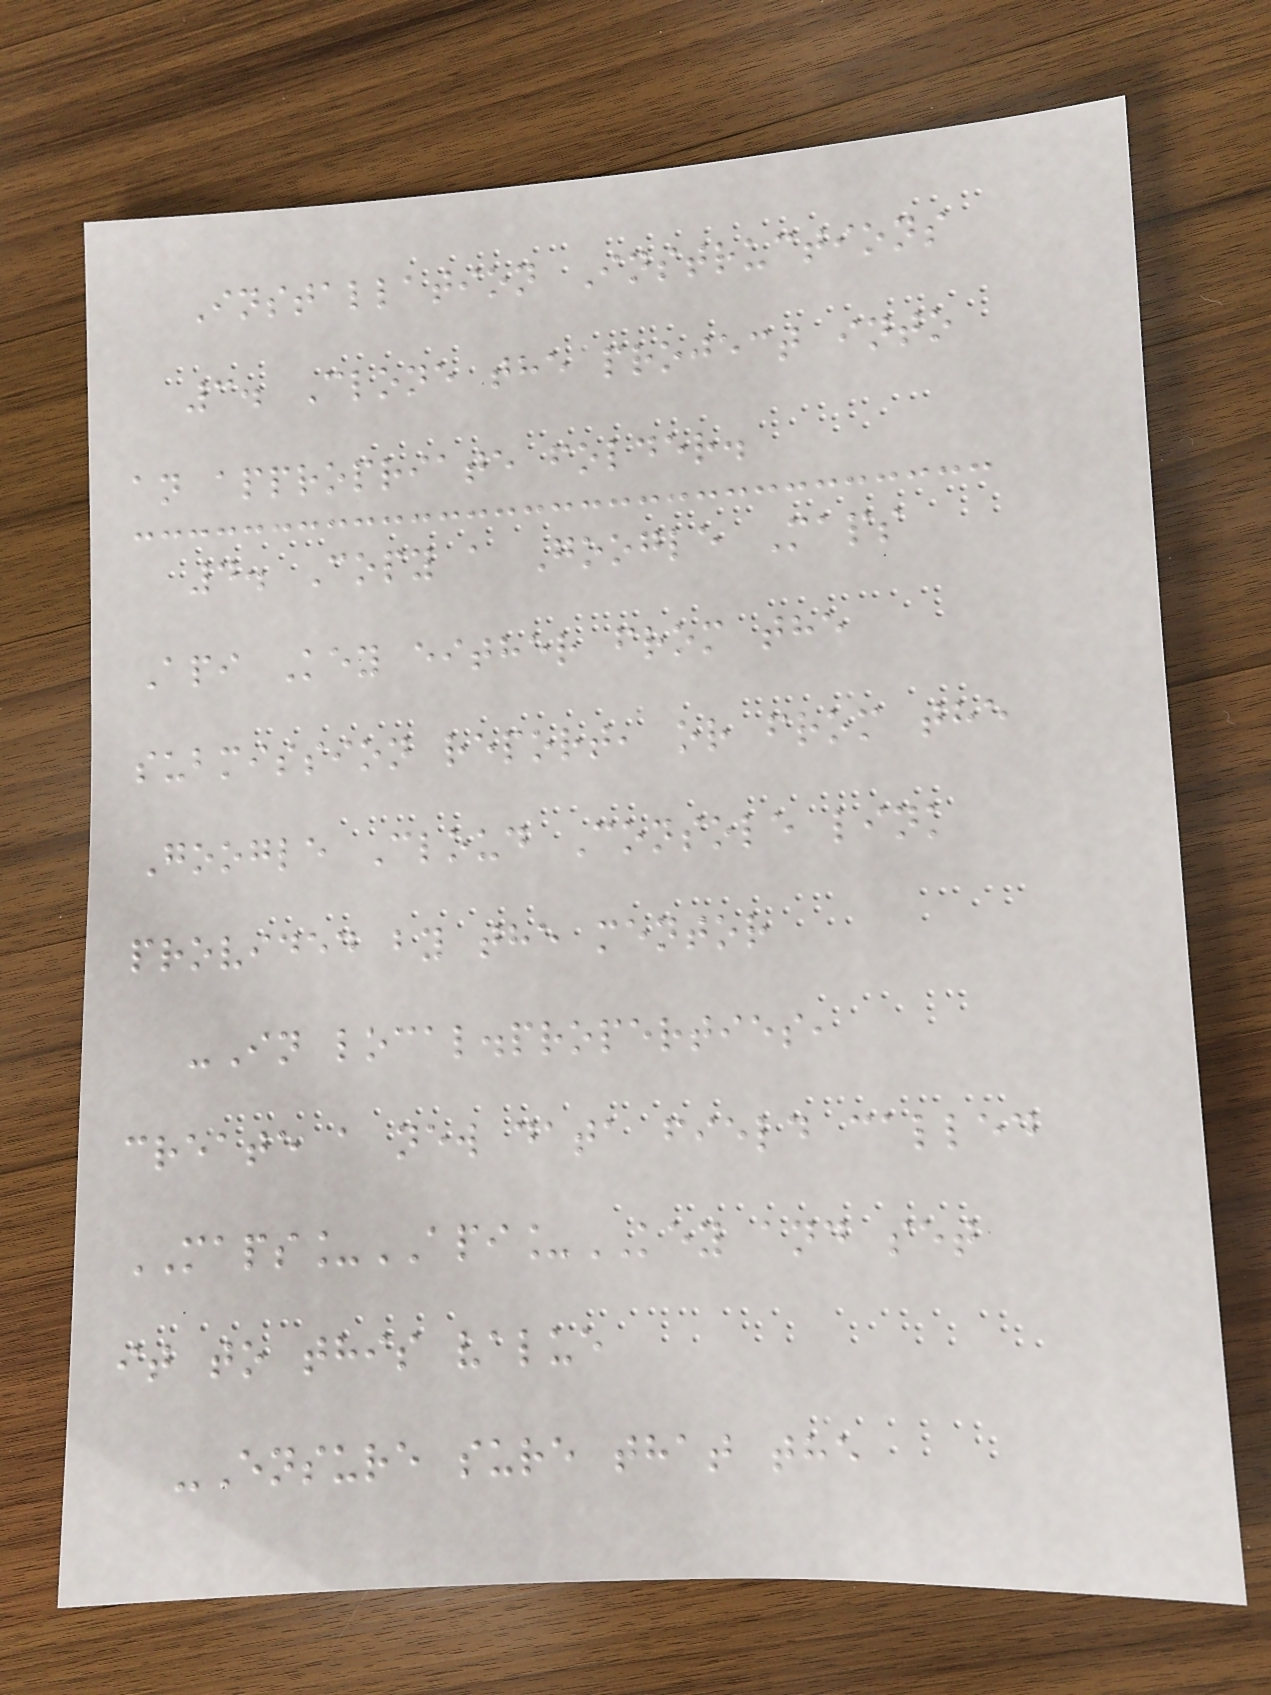Installation Instructions
3. Clone the project into
an appropriate folder.
4. Copy a Google Maps
Api Key either from the
submission report, or from the
Google Cloud Console link
provided by the mentor
-In local.properties,
create a new data field called
MAPS_API_KEY and set
it to this value
-Ensure sure that the
